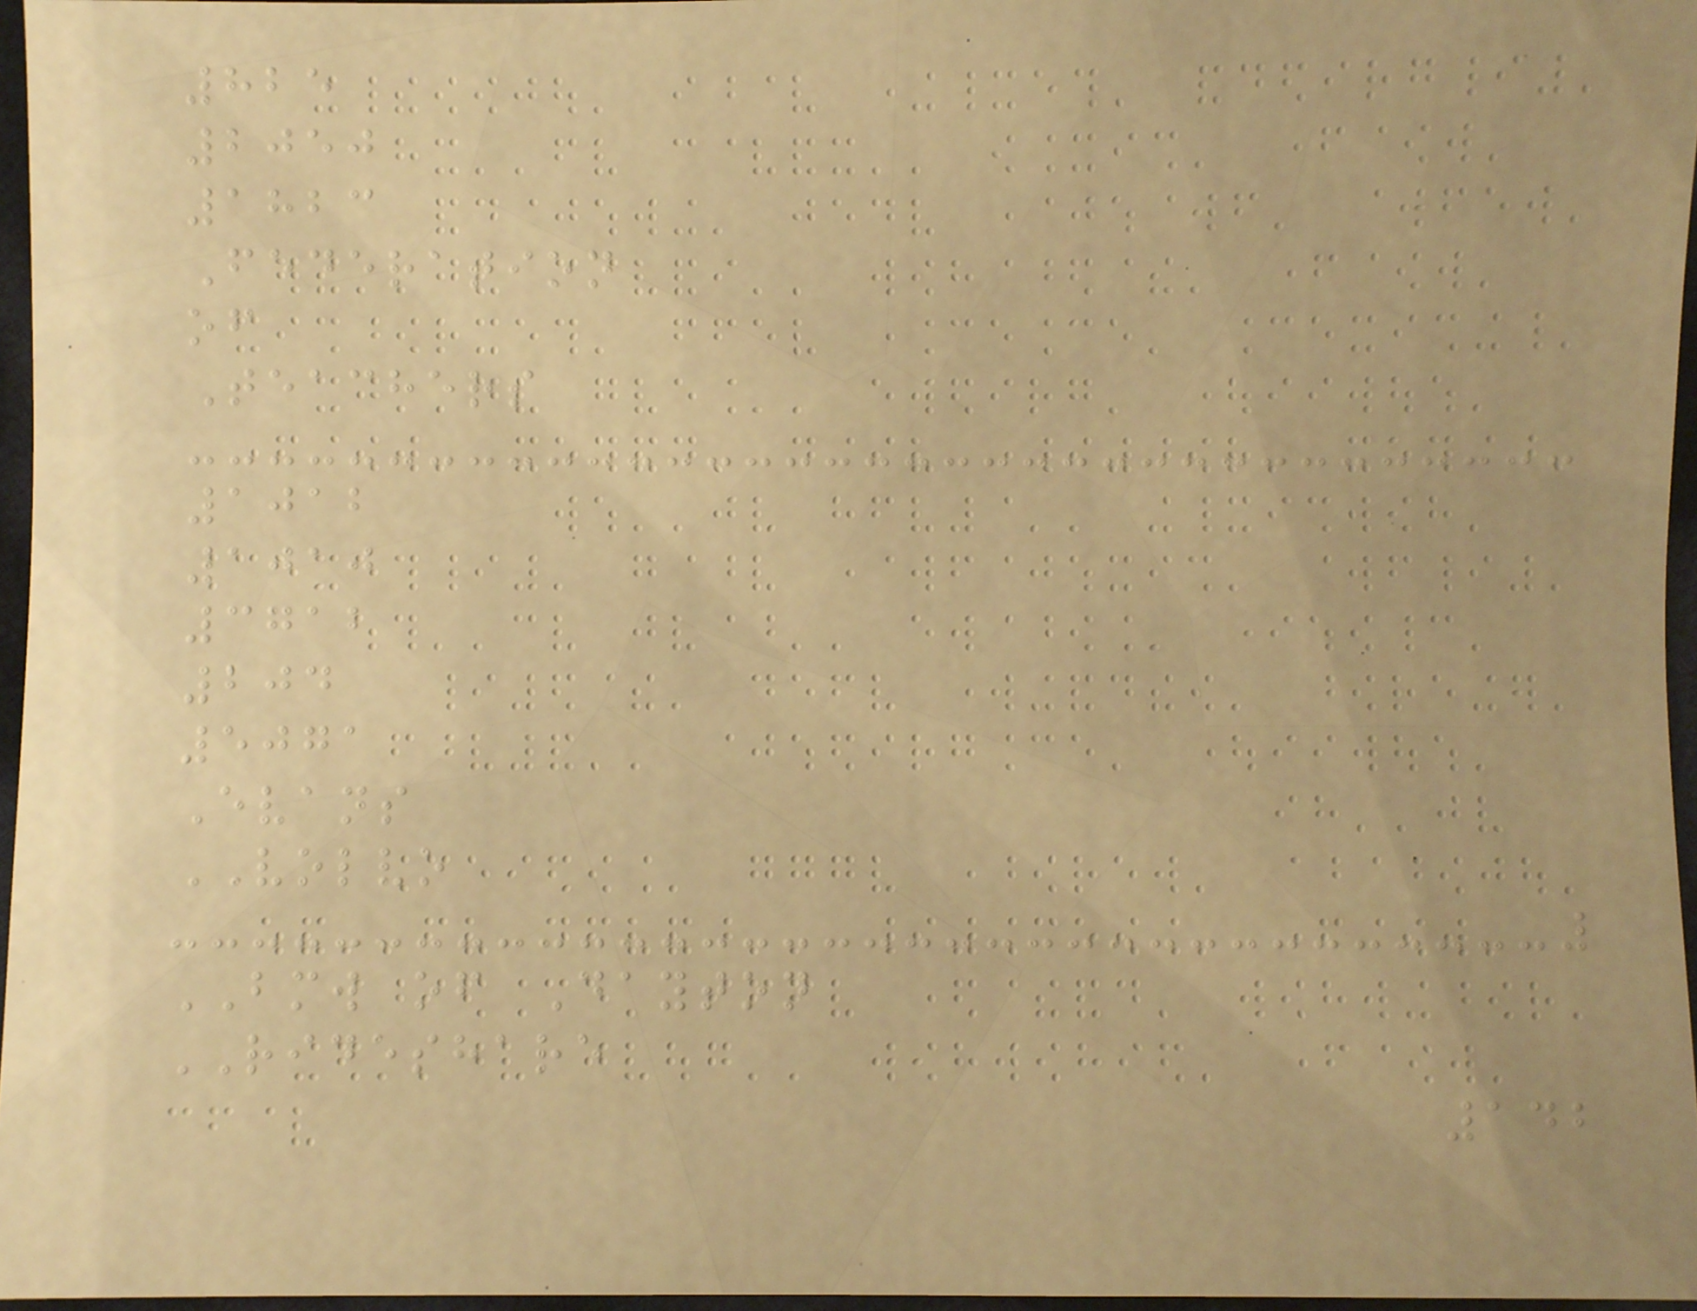825
2050
1823
Federation
of
Teachers
1012
1010
3712
204
5071
Evans
VOLVO
BMW of Dayton
RIDESHARE
142
